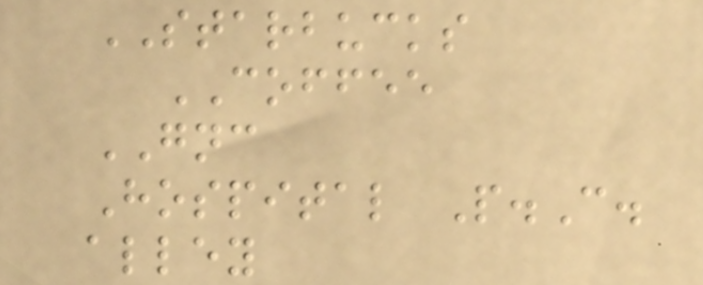STARBUCKS
COFFEE
GNC
Hospital P.C.
alley
